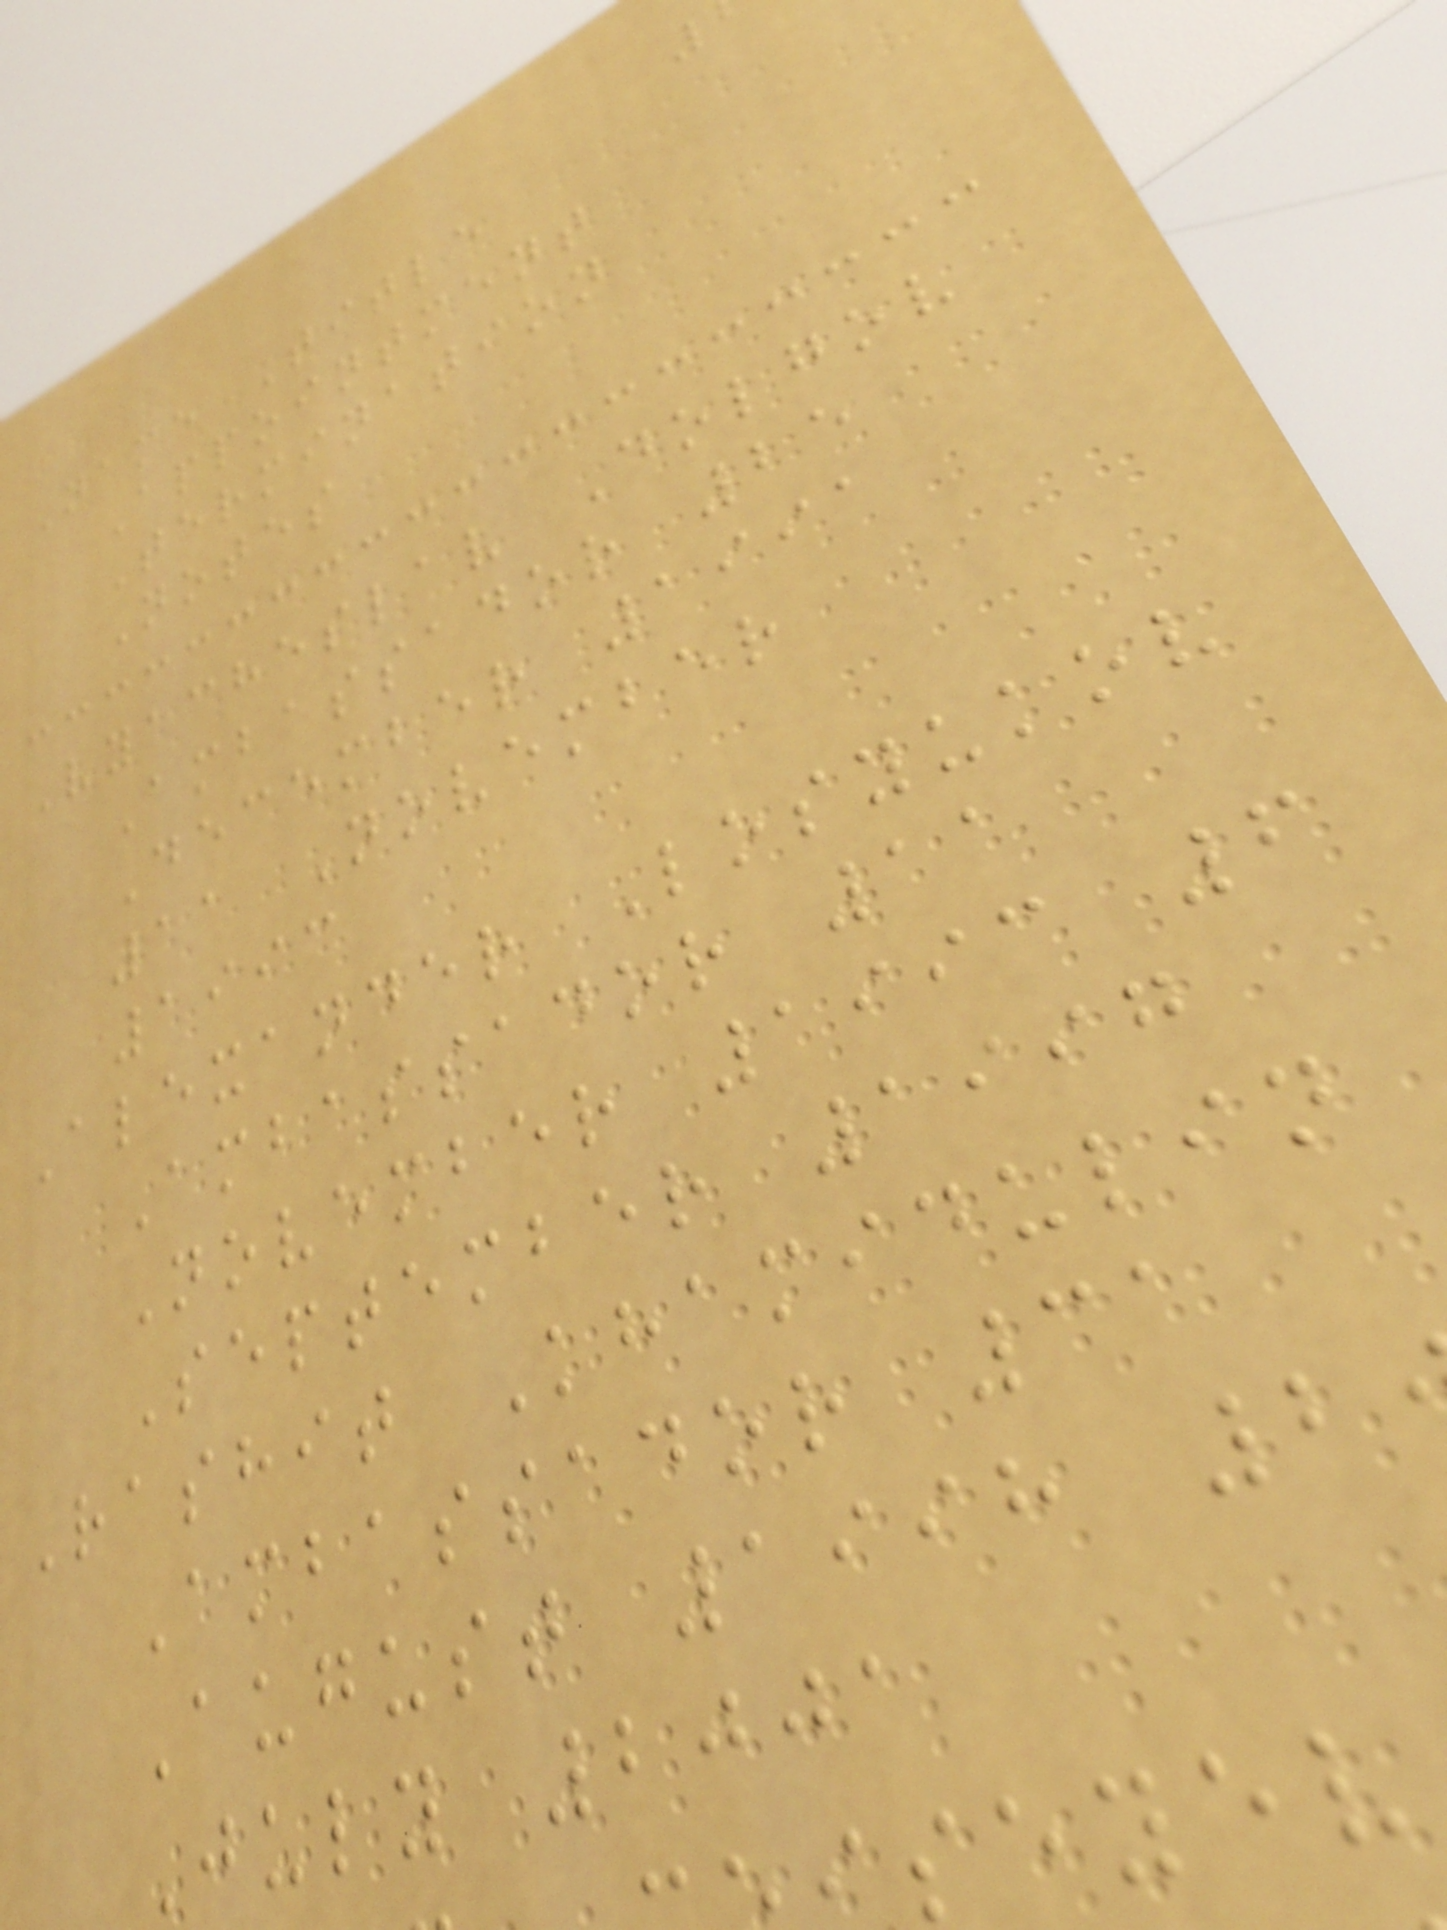Name Title
Appointment
Termination
Notes
Vyacheslav Dolgov
Ambassador 25
December 1991
11 November
1993
Alexander Losyukov
Ambassador 11
November 1993 6
September 1997
Rashit Khamidulin
Ambassador 31
August 1998 2
July 2001
seyev
